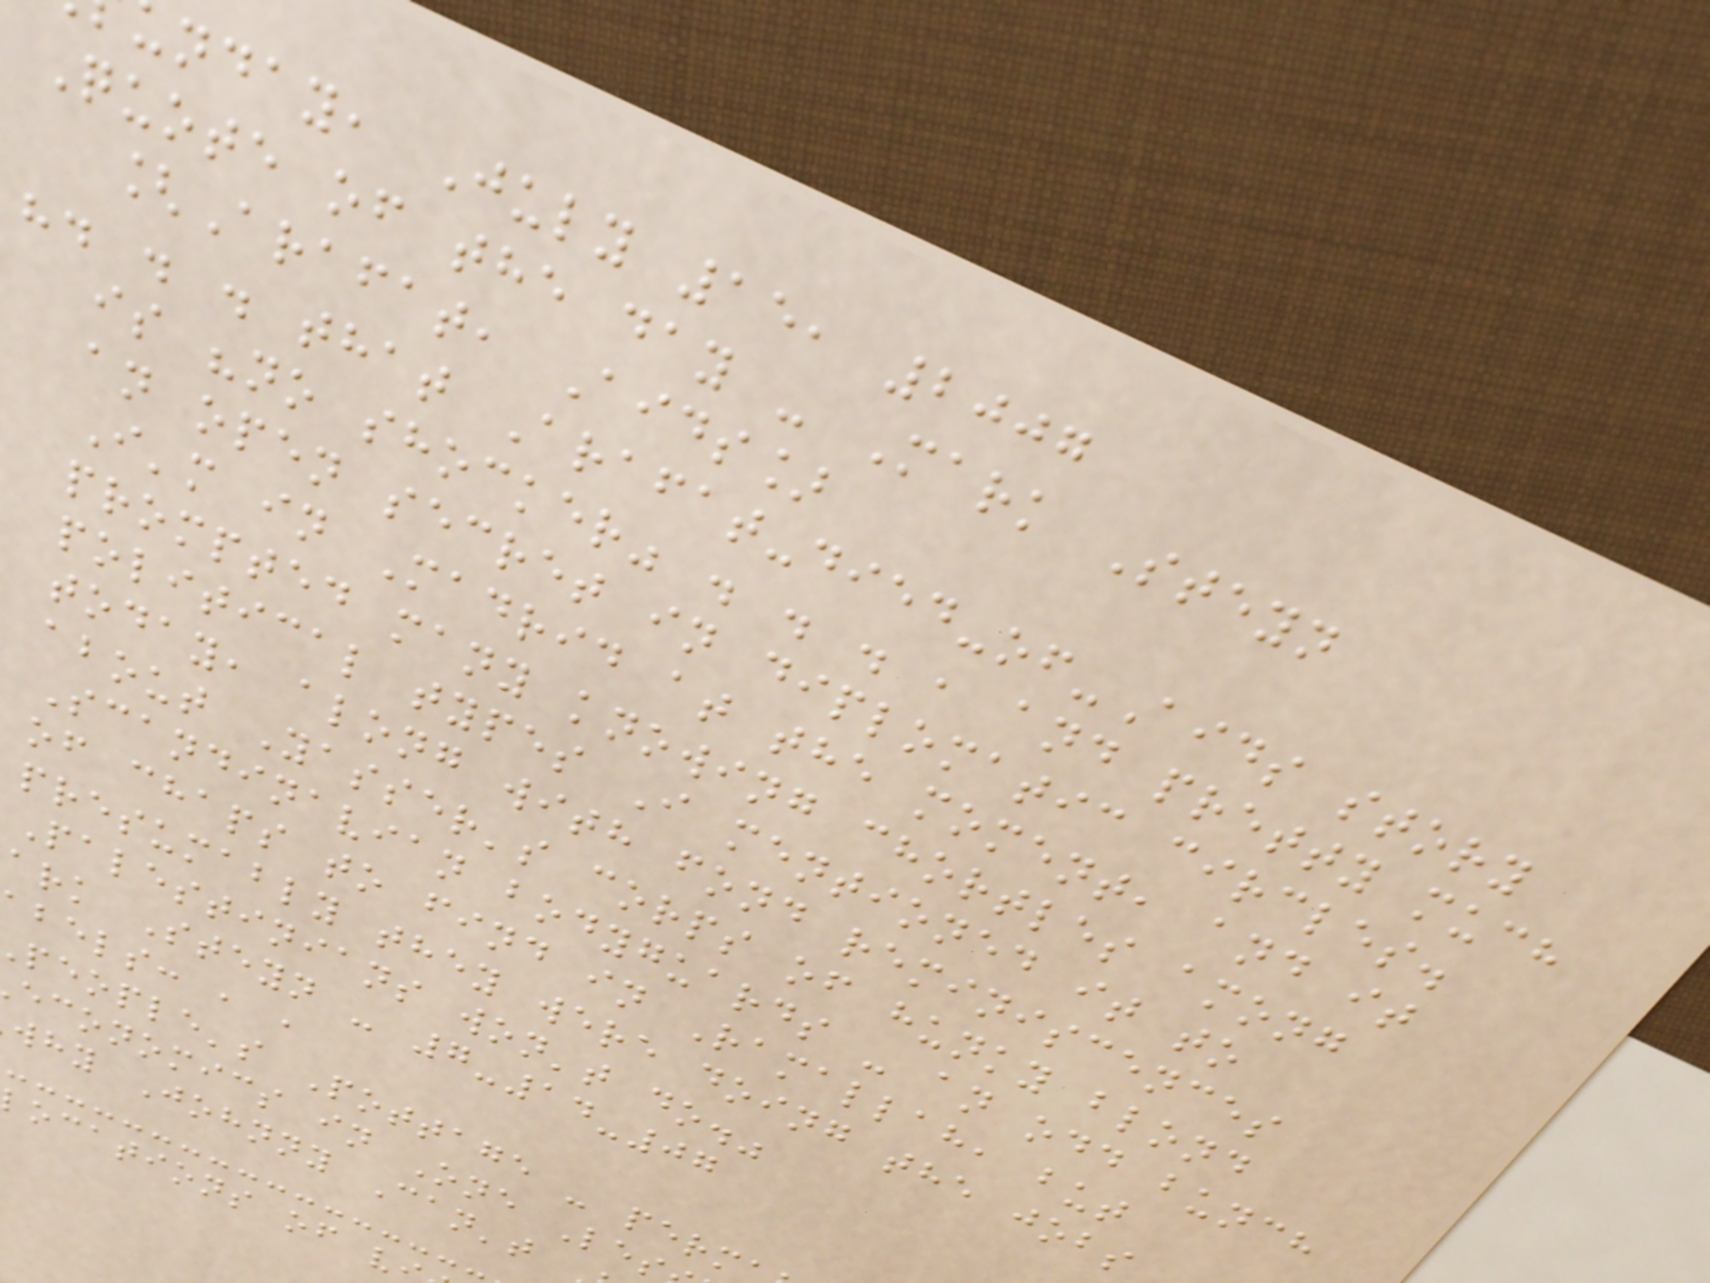nday, July 15, 2007
Quote of the day - Mark Steyn
[Arafat, Aids]
". . . that Arafat-died-of-Aids story
is "no shocker" . . . , and pretty much
an open secret in diplomatic circles.
I'm in Madrid at the moment, and it
prompted many knowing chortles among
political types I mentioned it to
today, along with fond reminiscences
about Yasser's corps of hunky blond
Scandinavian bodyguards - an odd bunch
of chaps to find in Ramallah, but
presumably they were doing the jobs
Palestinians won't do."
ark Steyn - 7-14-07
bels: , ,
people's Pottage - perm
economics in One Les
why Johnny Can't
ocations of v
